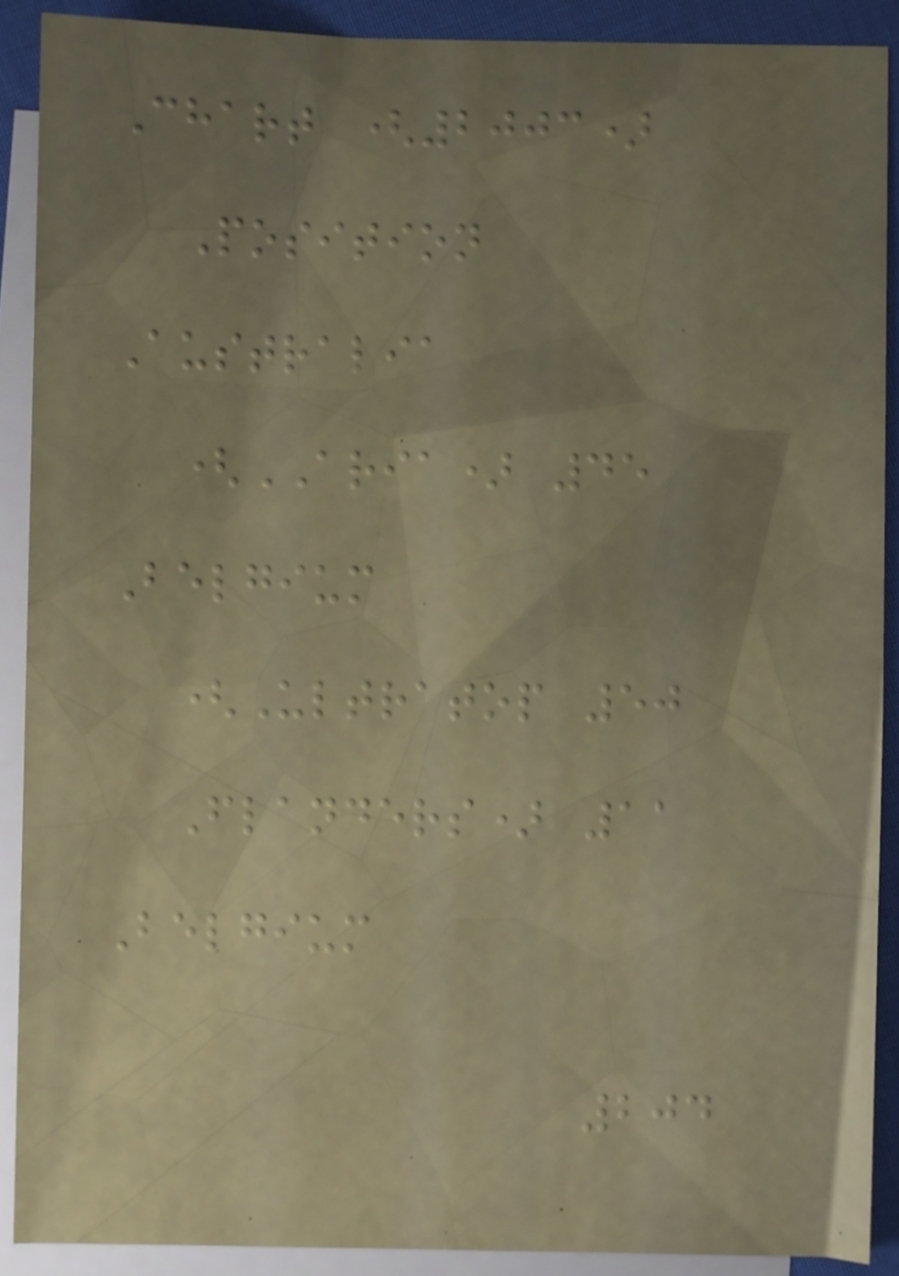Chart (2003)
Position
Australia
(ARIA) 45
Belgium
(Ultratop 50
Flanders) 11
Belgium
204
